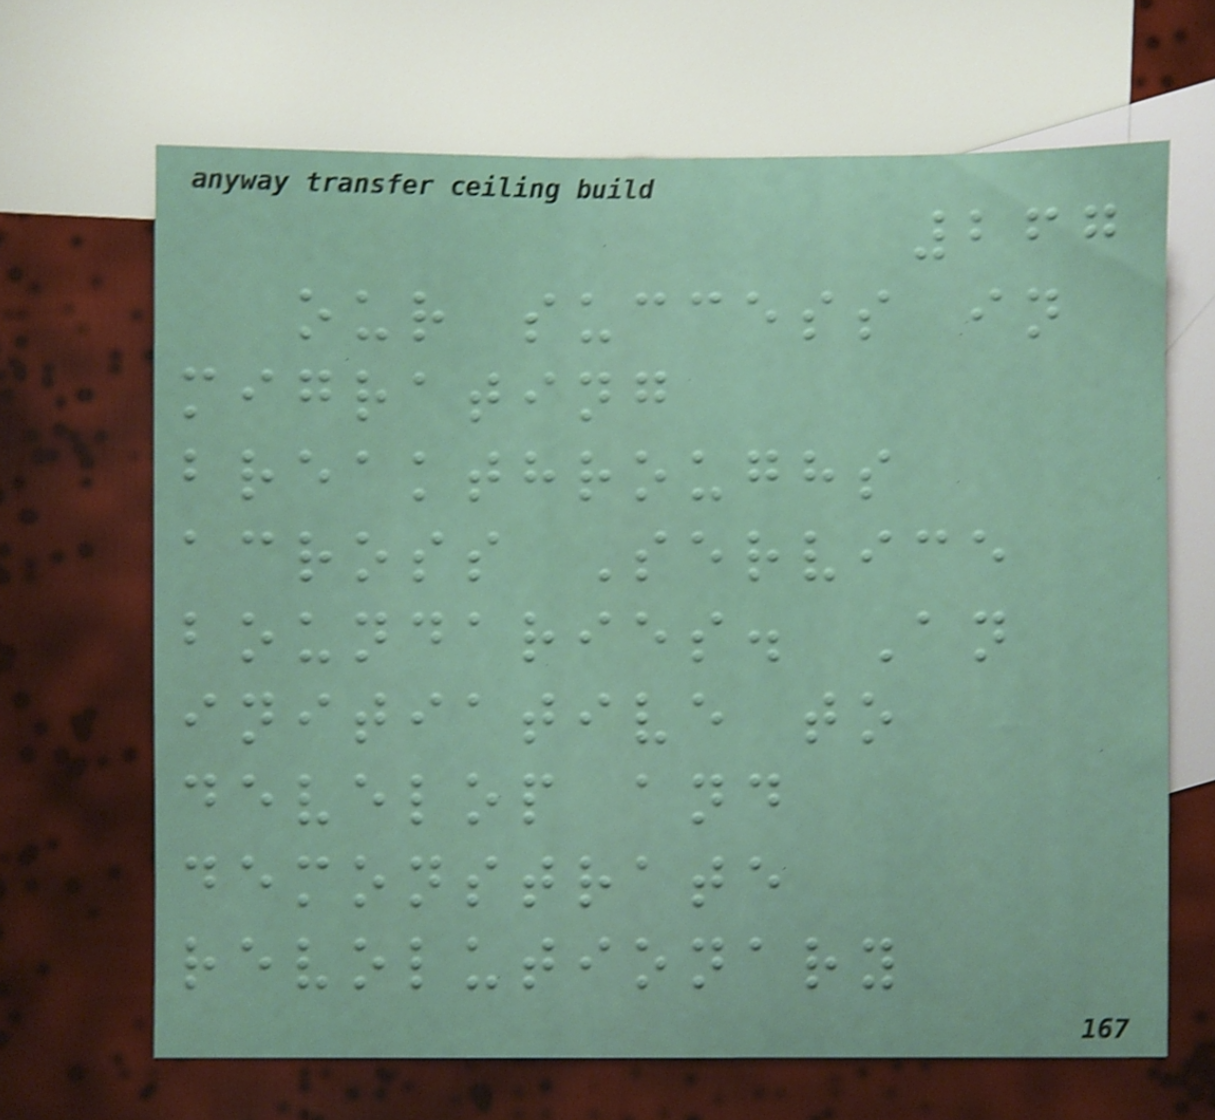267
our success in
migrating
breakthroughs
across Service
boundaries. An
initiative to
develop and
demonstrate
revolutionary
